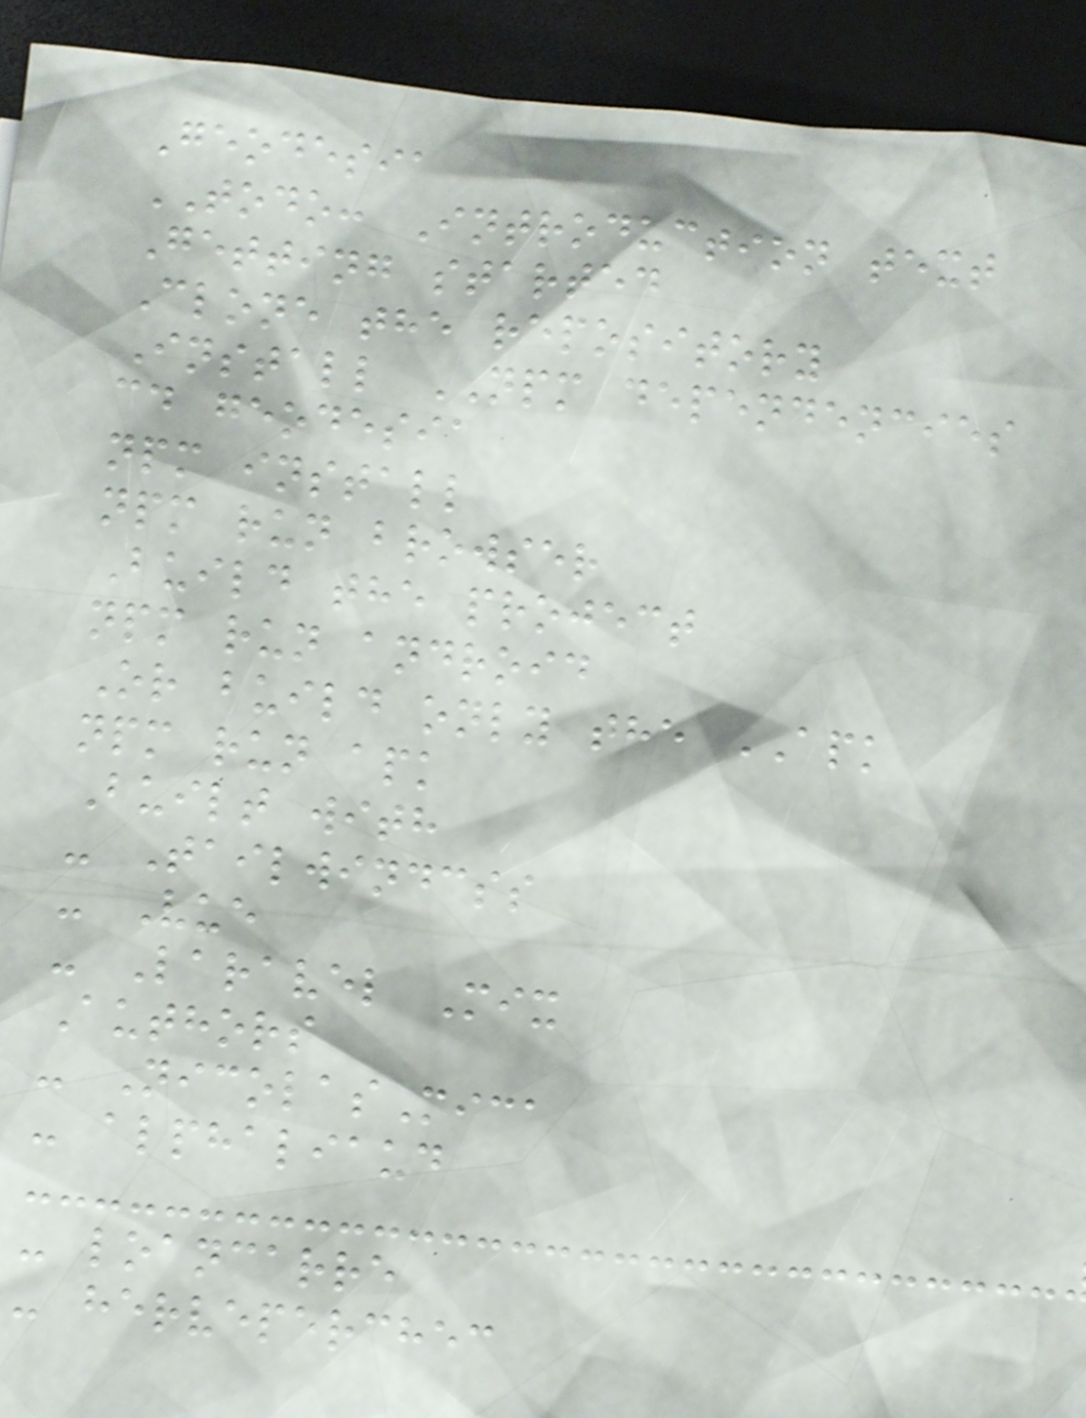Geodesia
TODO: Introduction text
Getting started
Clone the repository
Install NPM dependencies
cd geodesia
npm install
npm run browser
Build the project
npm run android
Or build only the APK
npm run apk
Built with
- Tailwindcss
- Vue
- Laravel Mix
Authors
- NicolasMica
- alphaliaud
- loancarre
- herveperchec
